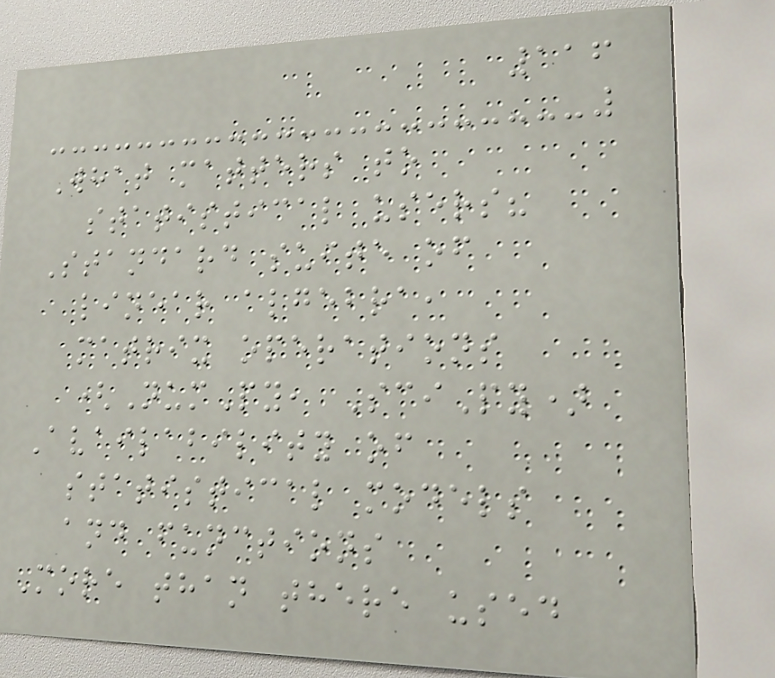116
What matters to
statistical users?
Standard suite of
linear algebra,
matrix operations
(NumPy, SciPy)
Availability of
statistical models
and functions
More than there used
